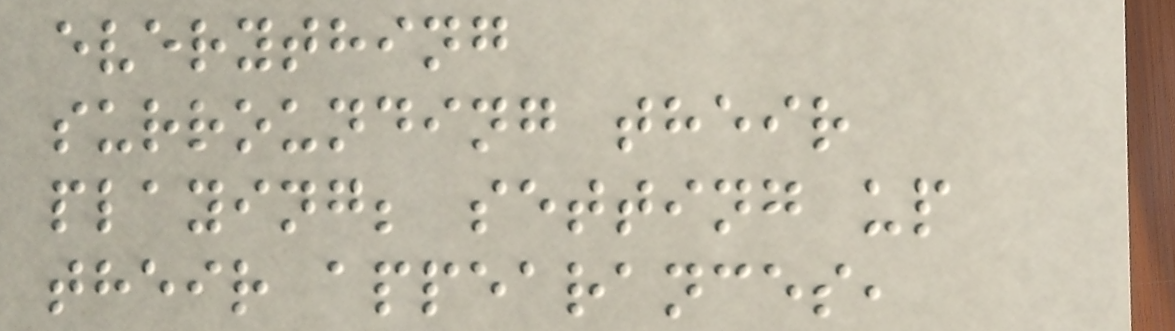everything
surrounding their
playing; setting up
their appearances,
